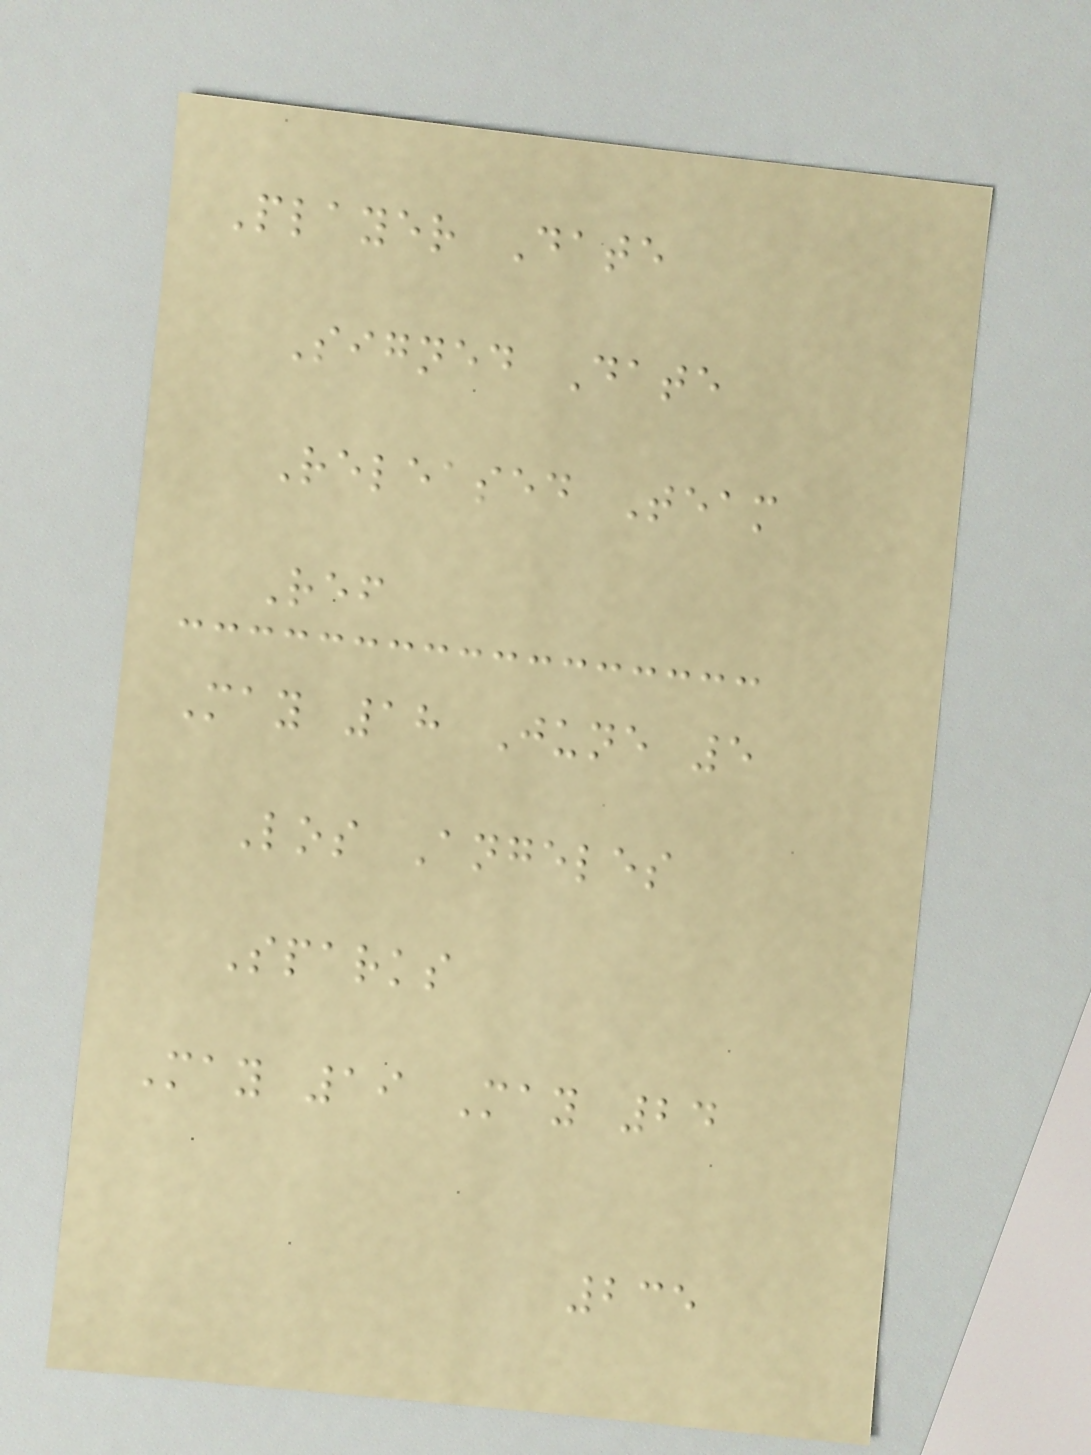Player Date
Signed Date
Released Team
Ref
May 18 June 5
Los Angeles
Sparks
May 19 May 24
235
